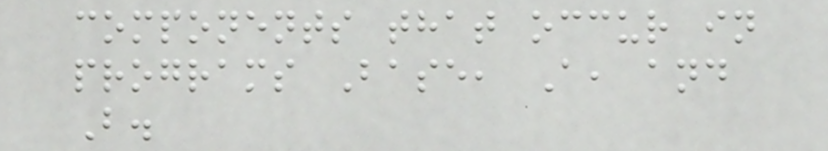components that occur in
programs Base, A, and
B.
